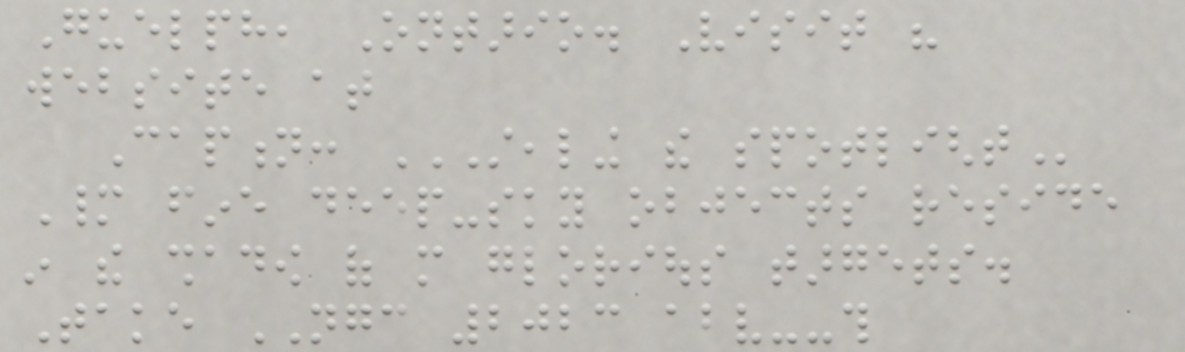Guelph, Ontario. Visit his
website at
Caption: STEALING THE SPOTLIGHT
Many fine deep-sky objects reside
in the shadow of more glorious targets.
Take NGC 2023 above--this
